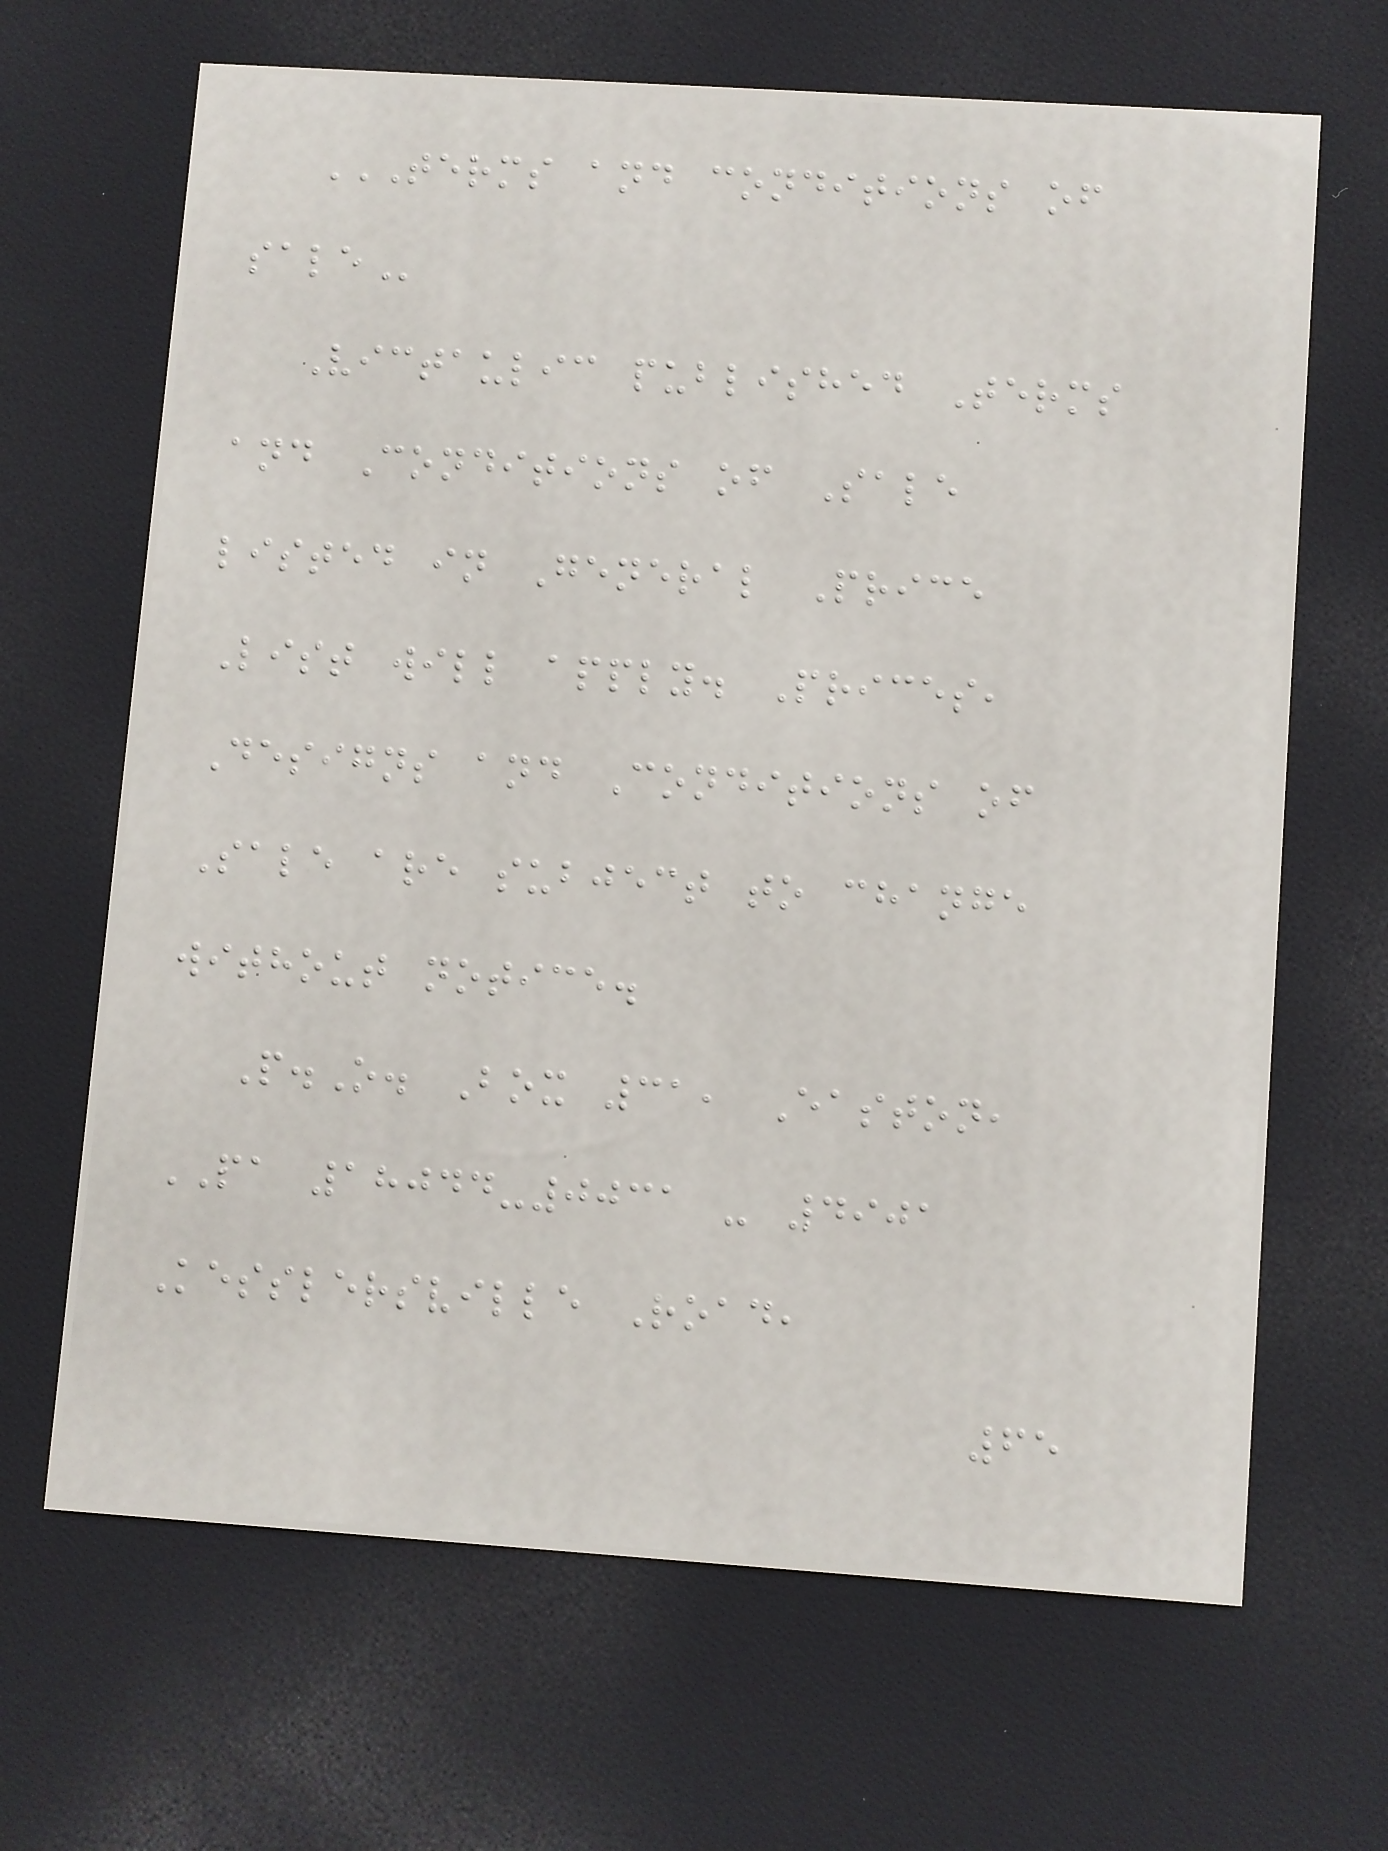TERMS AND CONDITIONS OF
SALE
Victaulic published Terms
and Conditions of Sale
listed in General Price
List will apply. Prices,
Designs and Conditions of
Sale are subject to change
without notice.
P.O. Box 31, Easton,
PA 18044-0031 - 4901
Kesslersville Road,
65
